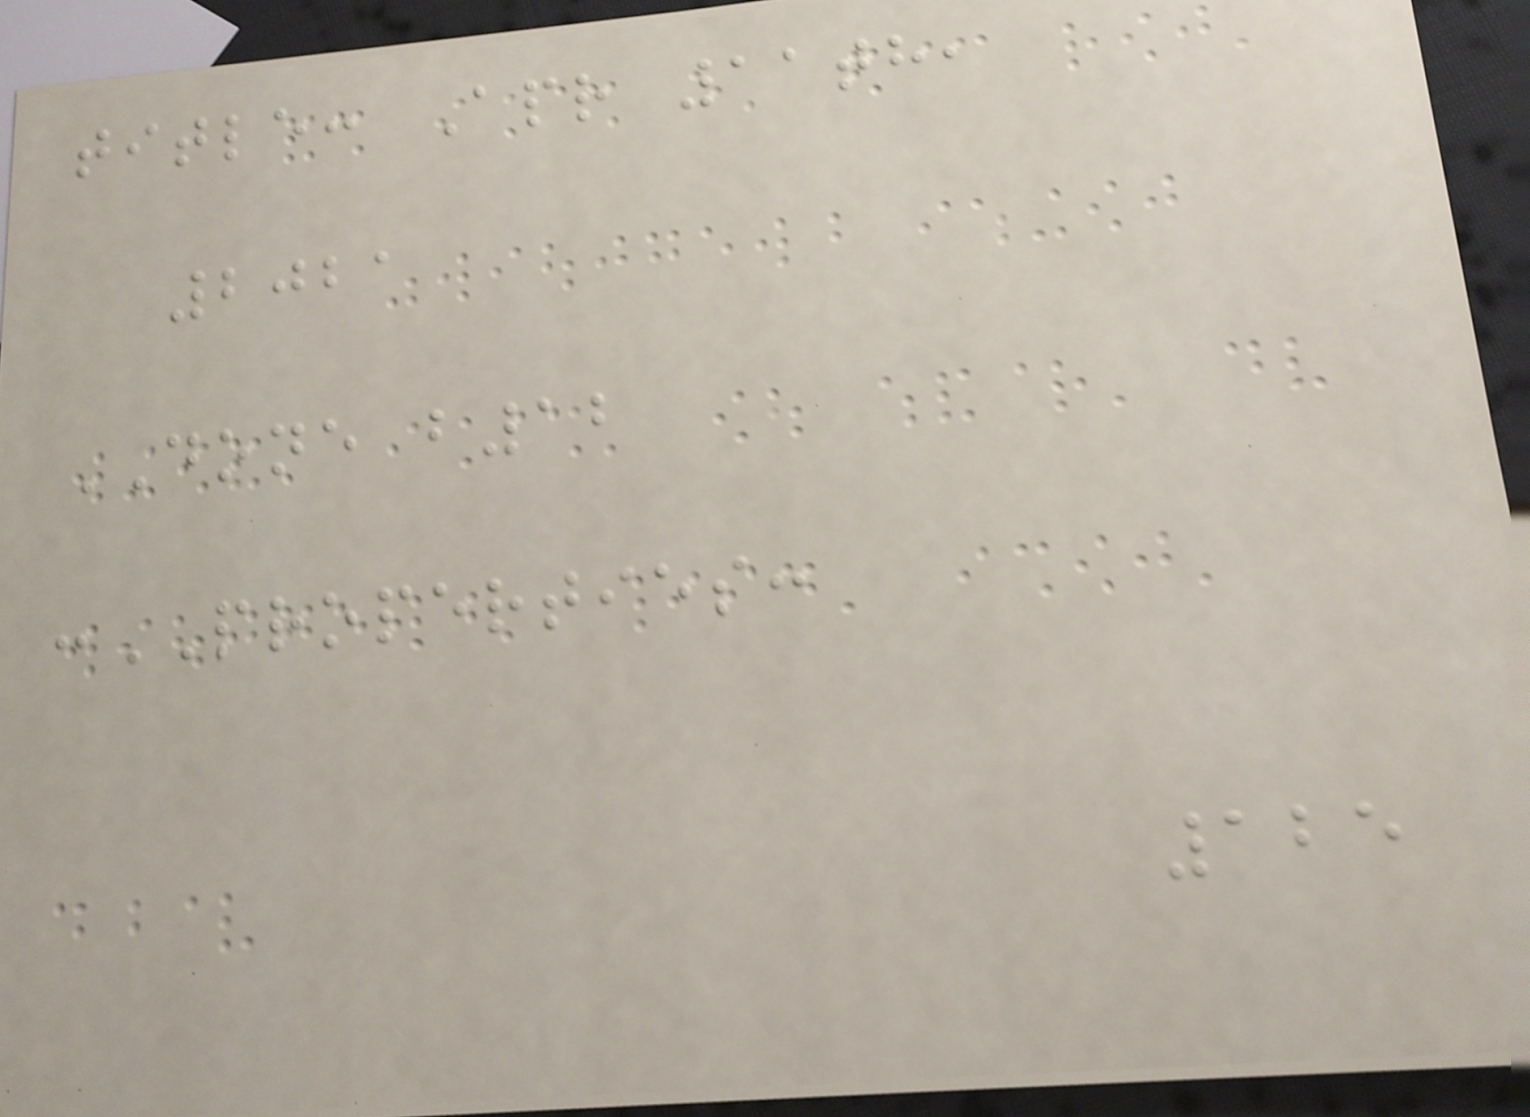title: Apr 11th,
2021
DONE b12
:PROPERTIES:
125
